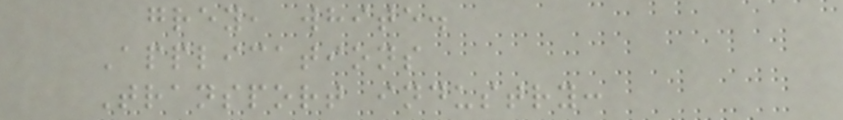grey, white.
Applications
Transport industry:
